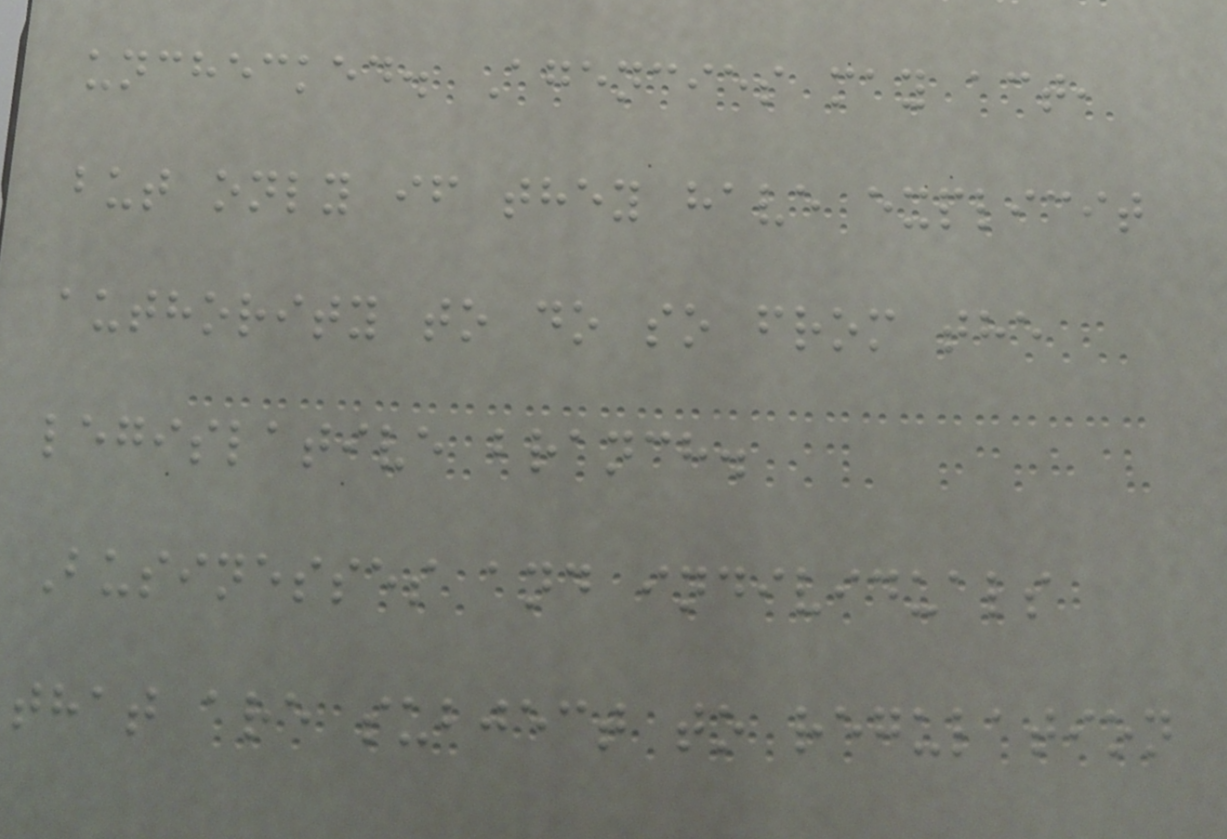unchecked. Agencies may act,
but only if they have explicit
authority to do so from the
legislative branch.
Businesses and individuals
that are subject to regulation
